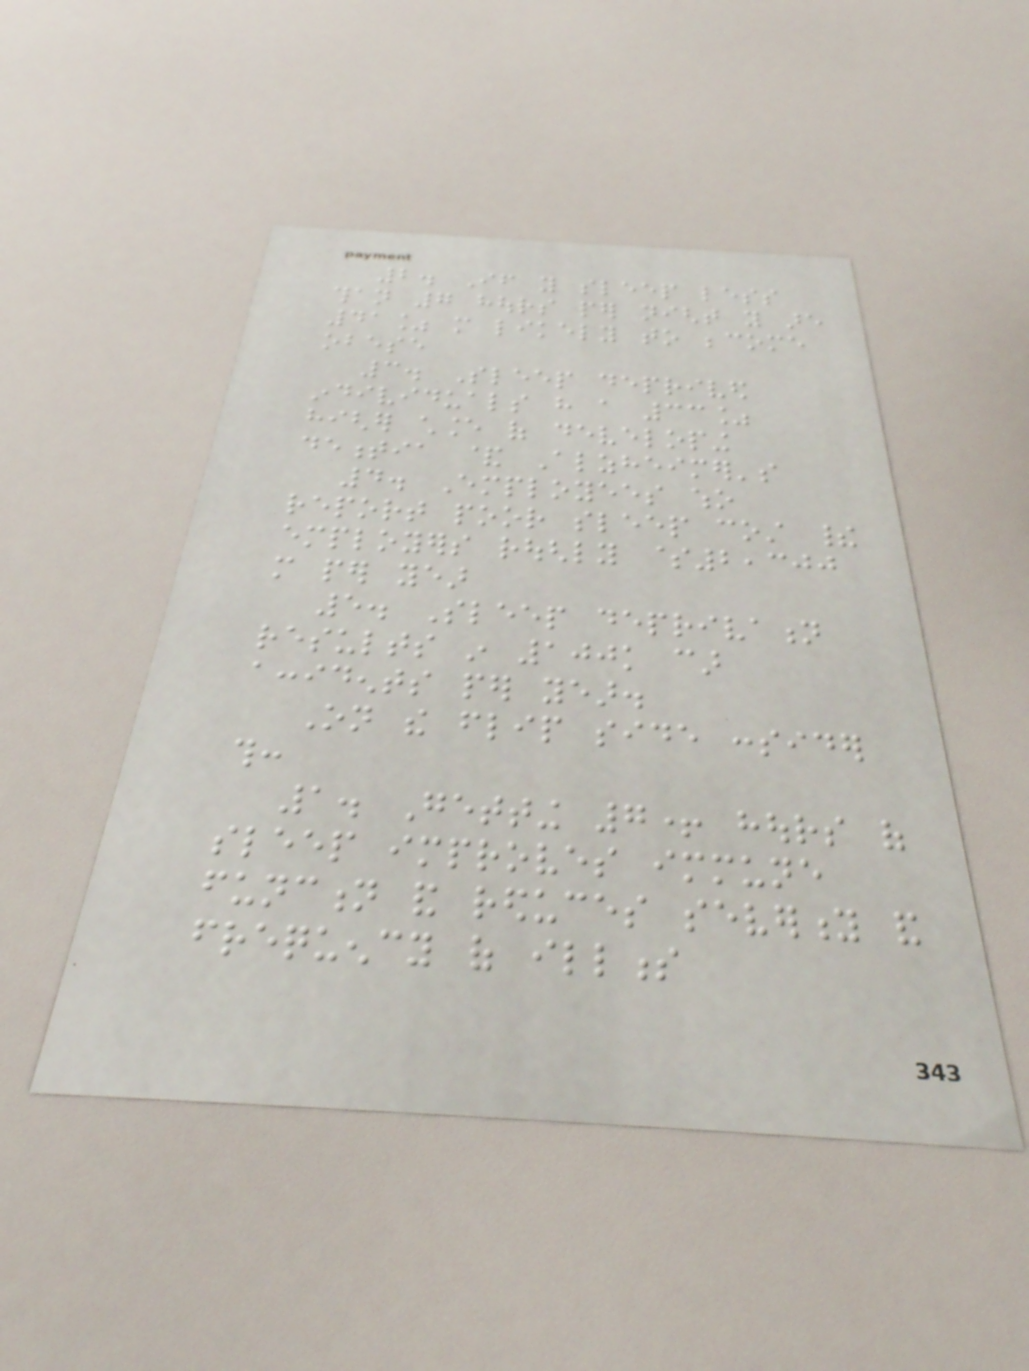2. If you sleep less
than 7 hours per night you are
41% more likely to become
obese
3. Sleep deprived
individuals have a 33%
higher chance of developing
dementia & Alzheimer's
4. Employees who
report poor sleep cost their
employers roughly $2,300
more per year
5. Sleep deprivation
results in 100k car
accidents per year.
On the flip side consider
this:
1. Getting 7+ hours of
sleep improves immune
function and reduces severity and
frequency of illness
